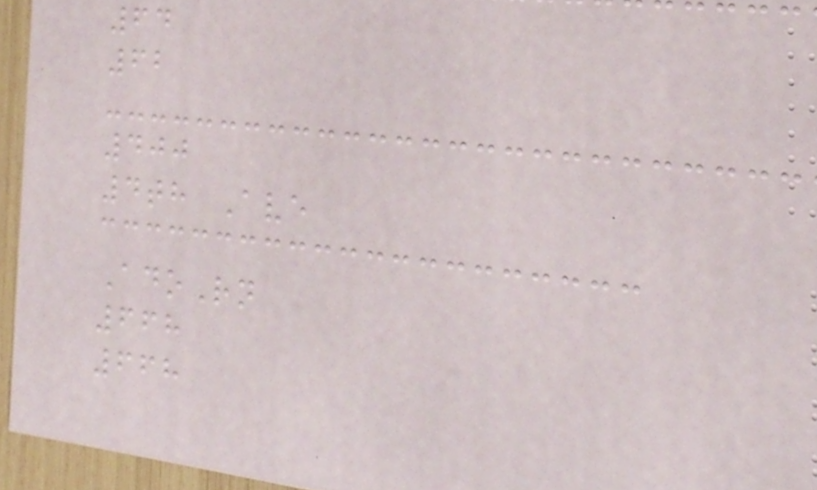64
62
400
4th Ave
AdoRn
668
668
